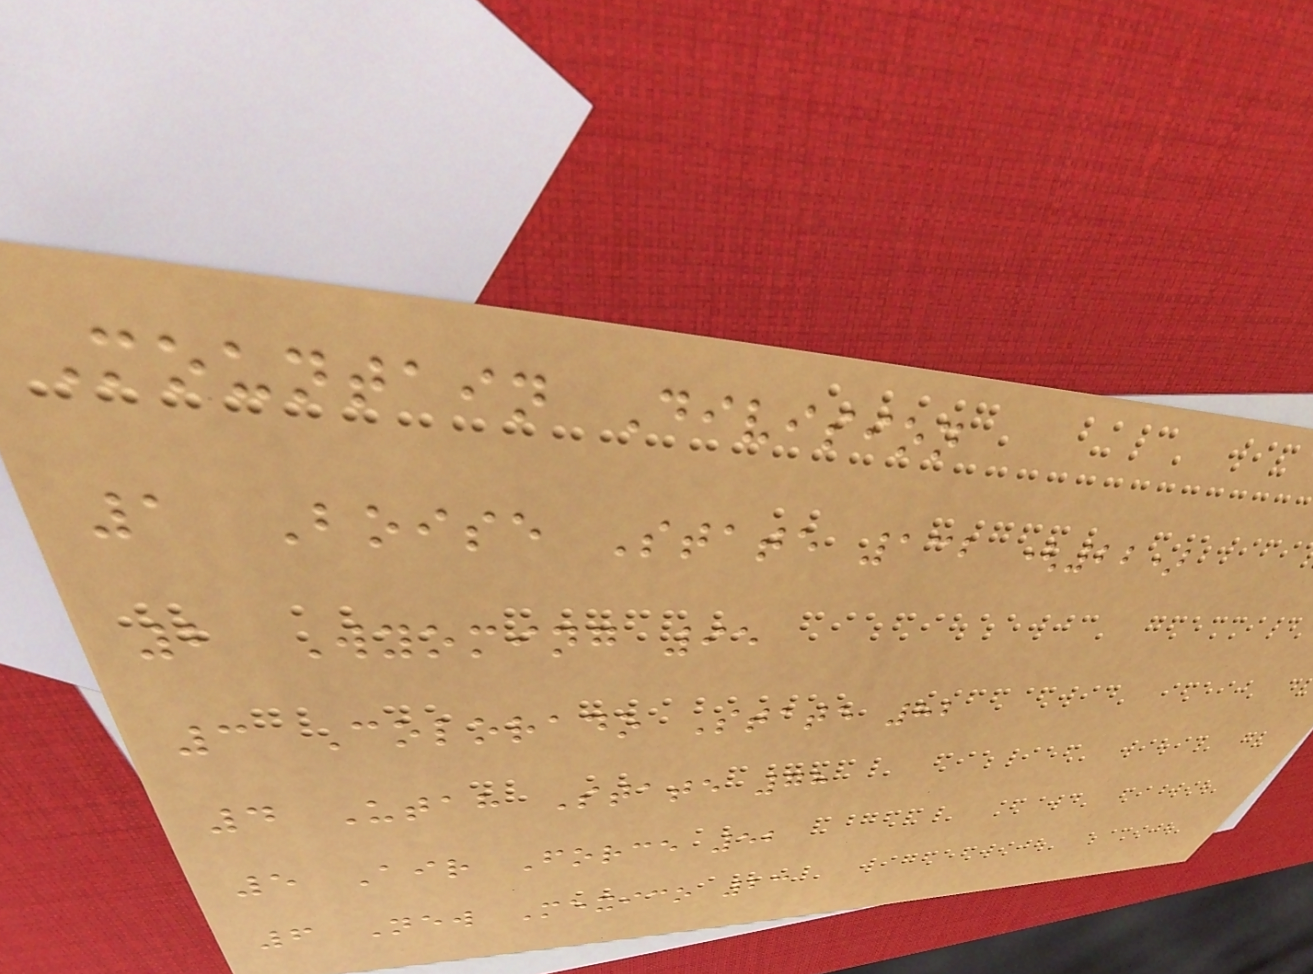Mountain Division
1 Boise State 132 (22)
2 Wyoming 95
3 Colorado State 82
4 Utah State 78
5 Air Force 52
6 New Mexico 23
